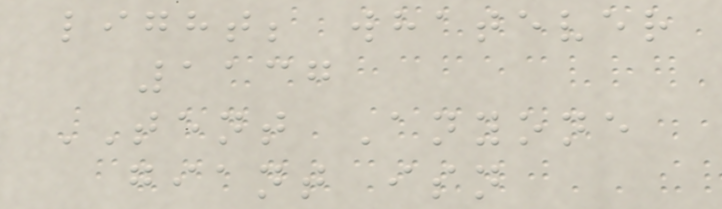light; whatever
1137
TENT Anyone
giant isn
